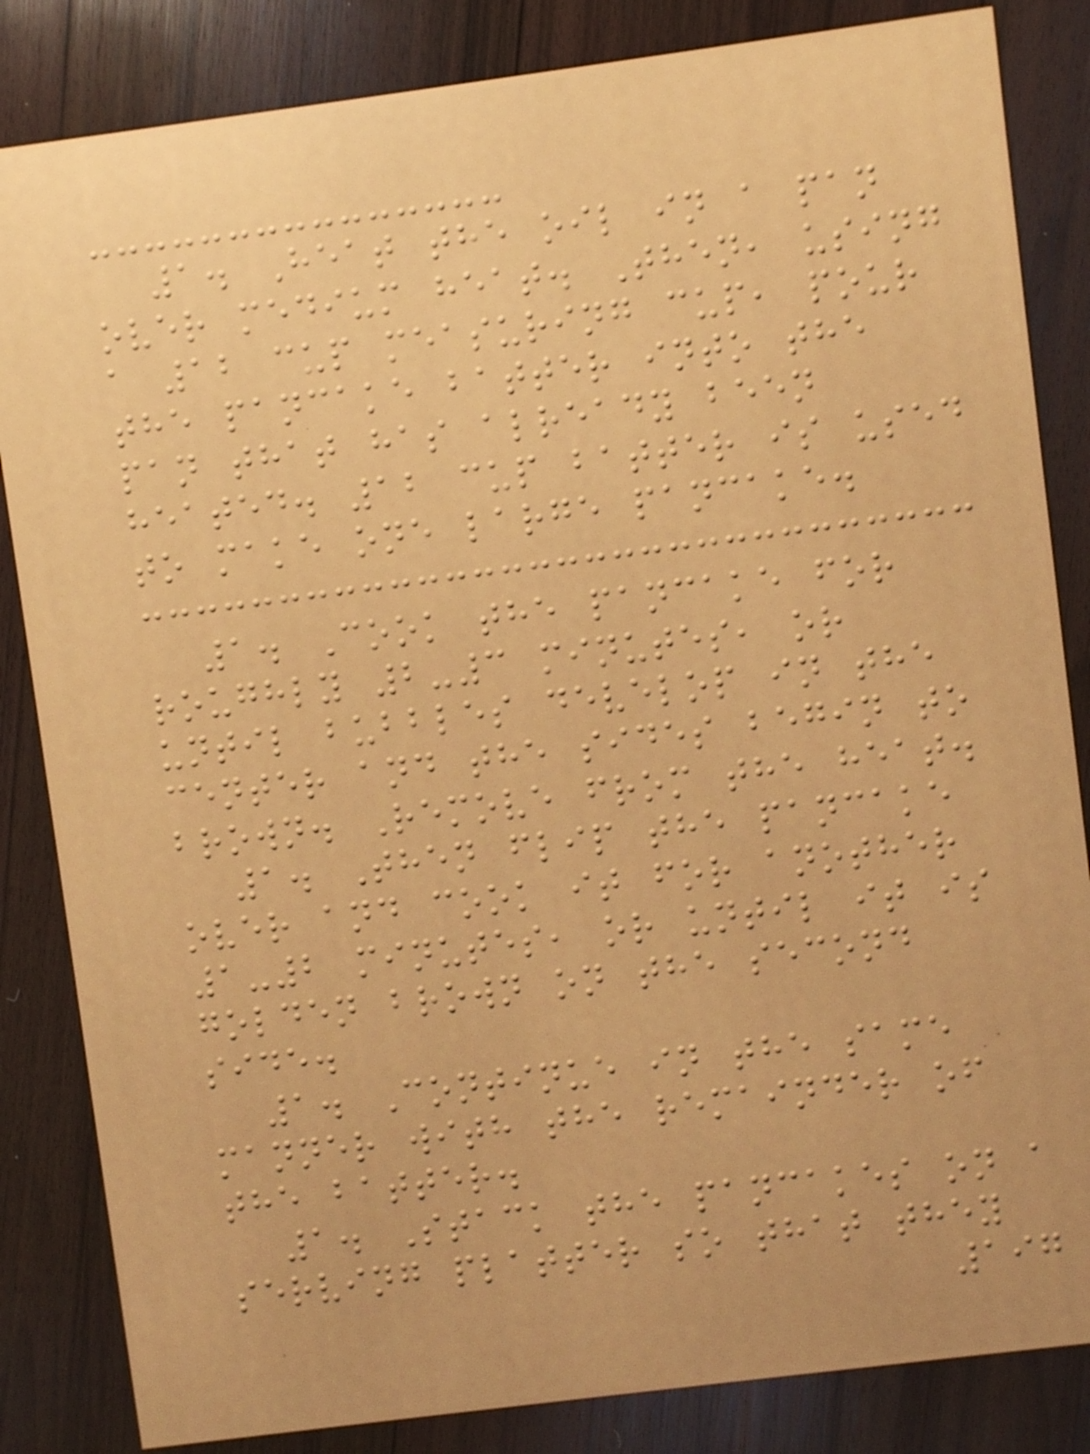1. Heat the oil in a pan
over medium heat. Then, using
a 12 cup measuring cup, pour
the pancake batter into the
pan that has already been
heated. 12 cup batter is used
to make one large pancake.
1. Cook the pancake for
roughly 2-3 minutes, or
until bubbles develop in the
center and the sides begin to
brown. Remove from the heat.
1. Then flip the pancake
over and cook it for another
1-2 minutes, or until it is
golden brown on the second
side.
1. Continue in the same
manner with the remainder of
the batter.
1. Stack the pancakes on a
serving platter so that they
197
